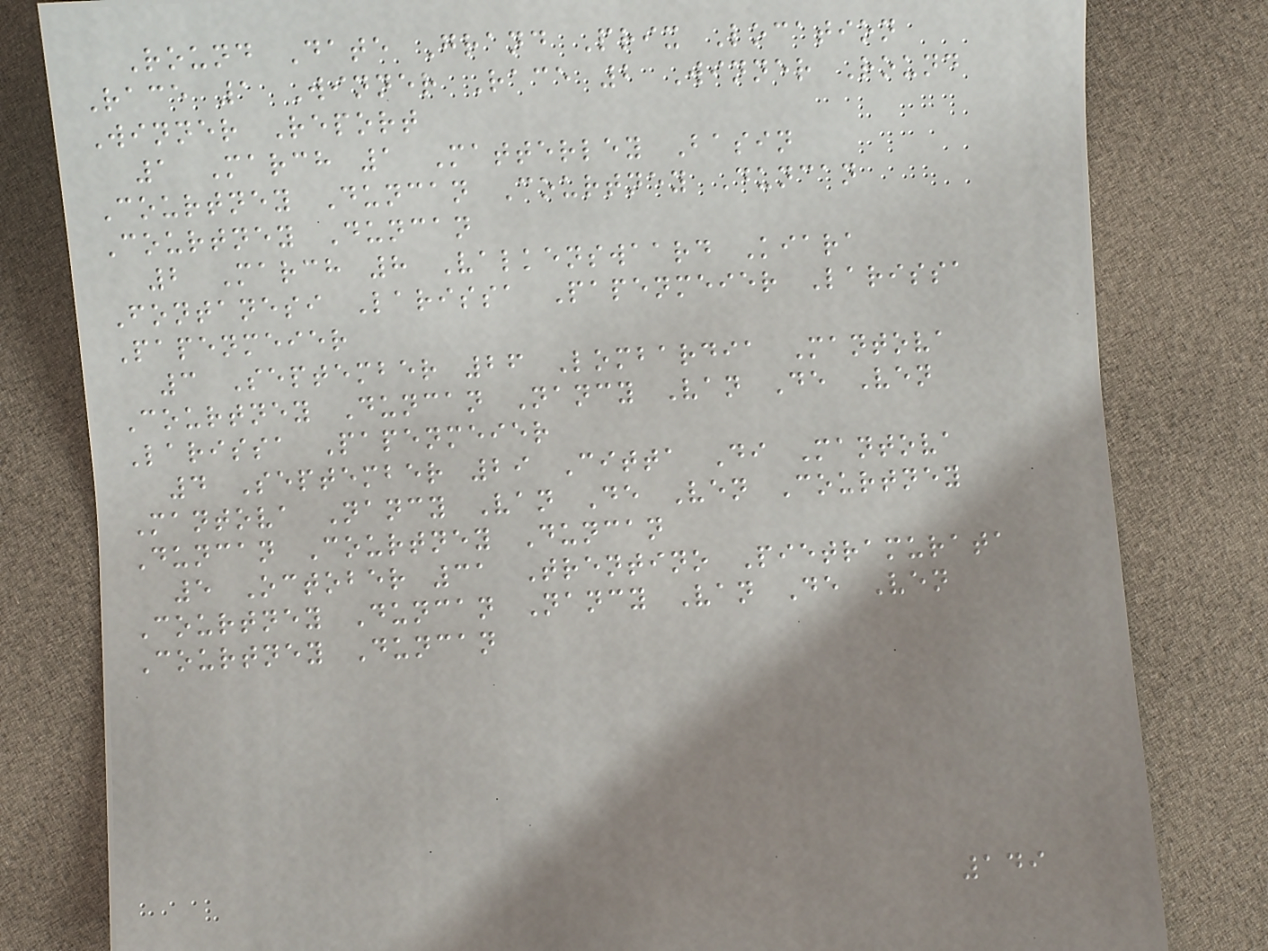Round Date Grand Prix Location
Race 1 Winner Race 2 Winner Round
Winner Report
1 March 1 Matterley Basin
Courtney Duncan Courtney Duncan
Courtney Duncan
2 March 8 Valkenswaard Kiara
Fontanesi Larissa Papenmeier Larissa
Papenmeier
3 September 26 Lombardia Mantova
Courtney Duncan Nancy Van De Ven
Larissa Papenmeier
4 September 29 Citta Di Mantova
Mantova Nancy Van De Ven Courtney
Duncan Courtney Duncan
5 October 31 Trentino Pietramurata
Courtney Duncan Nancy Van De Ven
Courtney Duncan
149
